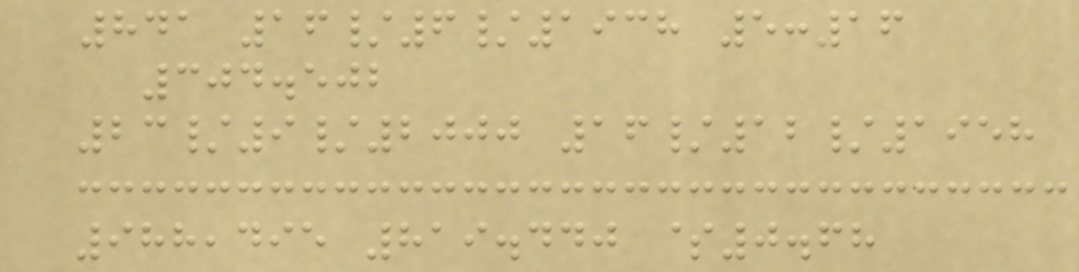841 16/6/1938 5:16
304.502
23/9/2000 16/12/1958
988,495 819.440 $0.68
